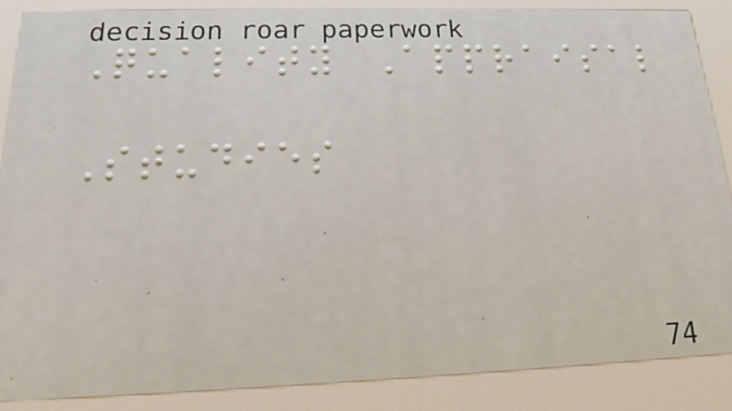Quality Appraisal
Studies
